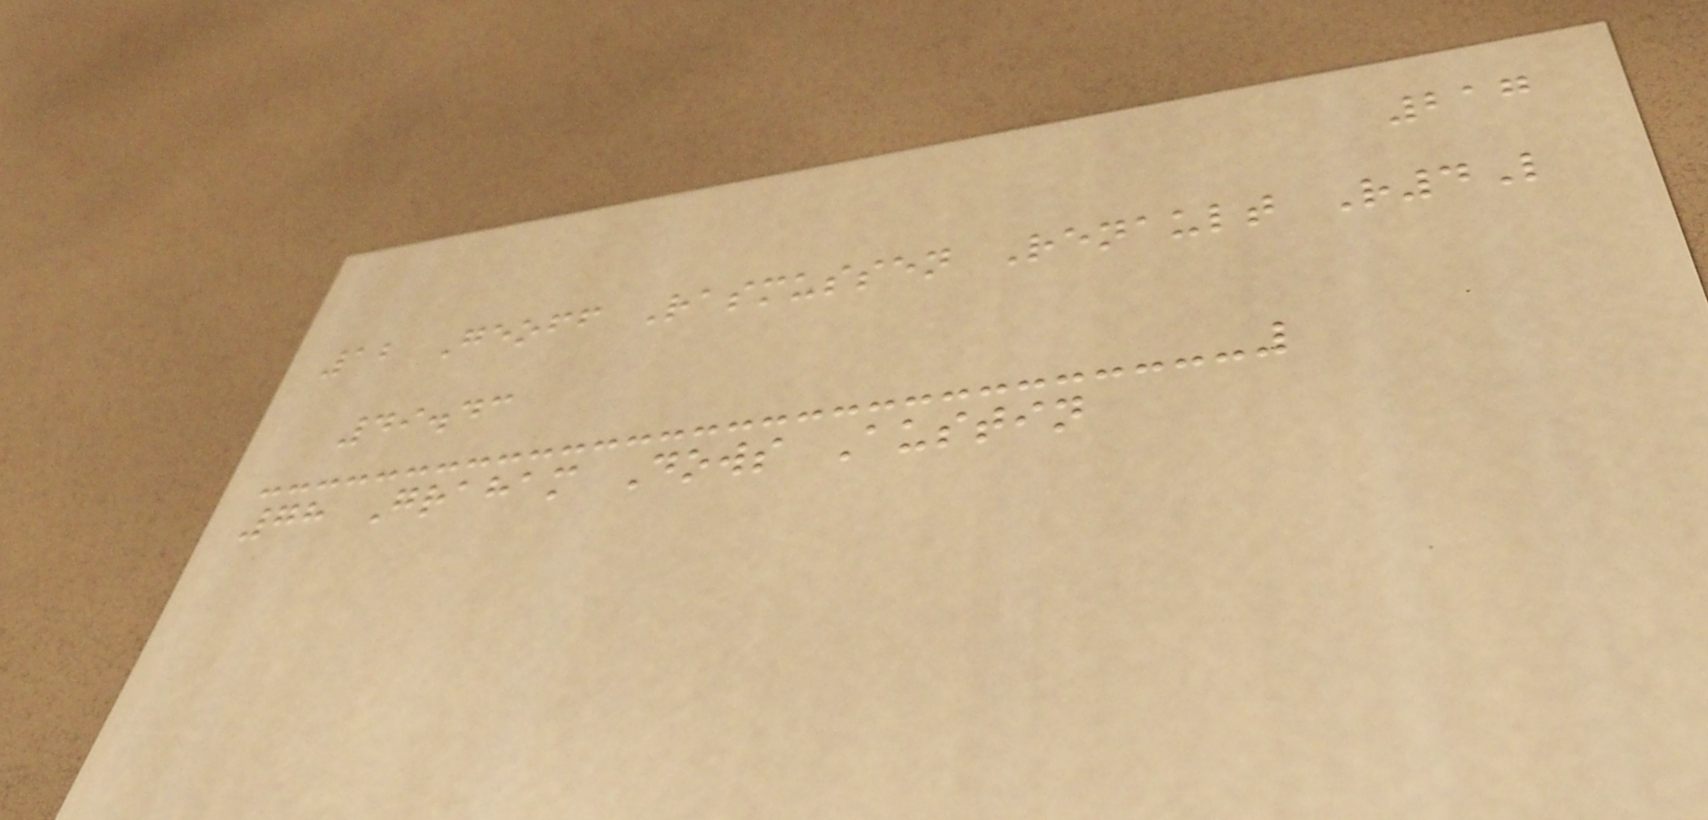217
12 Geoff Rasmussen Renault R4L
49.43
78 Graham Dows Austin
